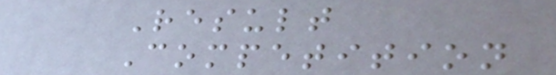Result
Competition
